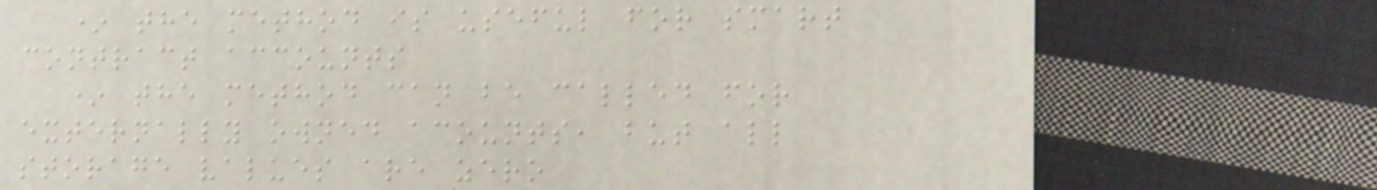* the method is useful for smart
contract accounts
* the method can be called for
externally owned acounts, but all
storage values are zero
